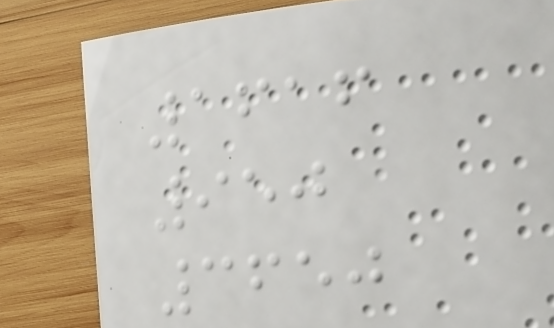1616
950
3650
